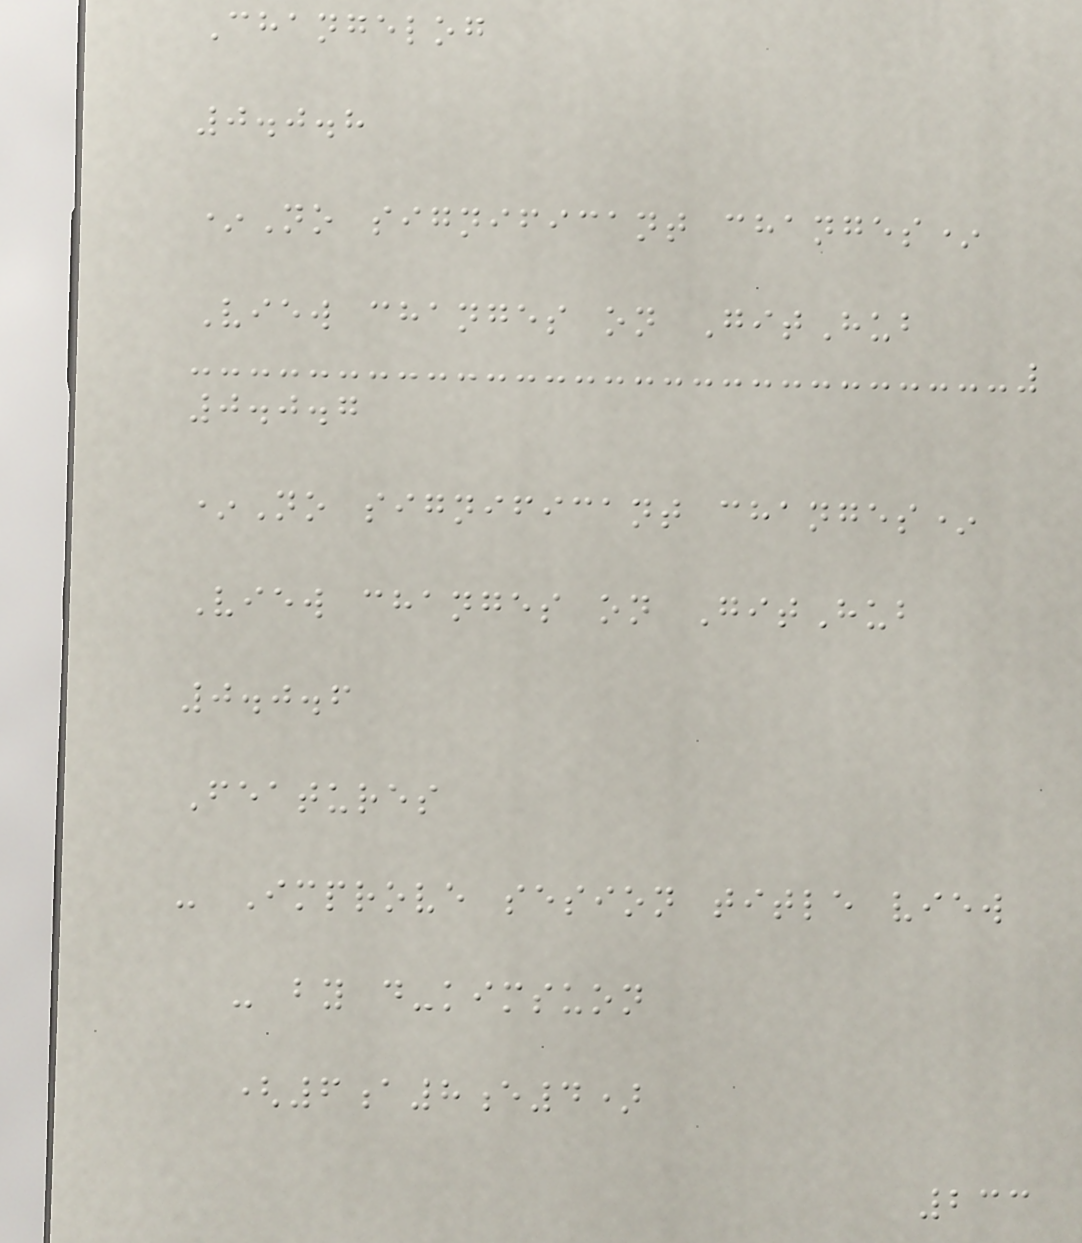Changelog
0.0.8
*No significant changes*
View changes on GitHub
0.0.7
*No significant changes*
View changes on GitHub
0.0.6
Features
- Improve sesion title view
- by d-kimsuon
(6a8e4)
233
